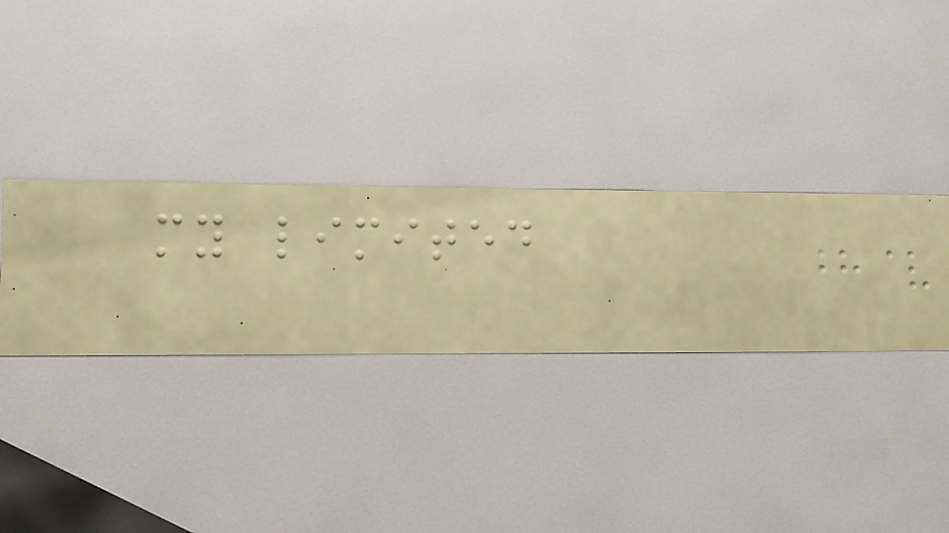my limited
